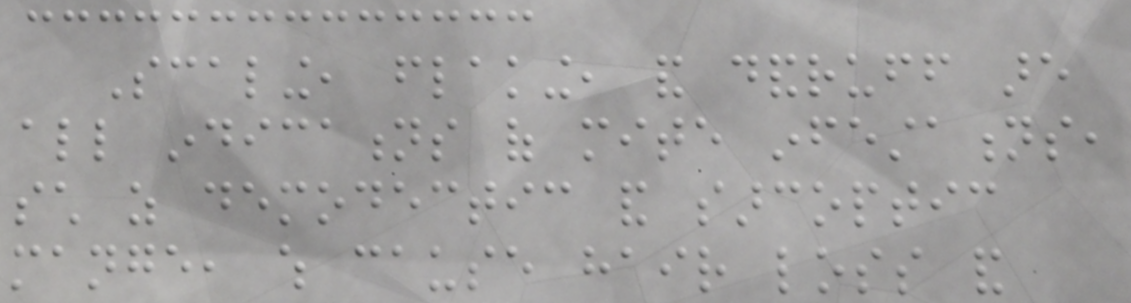Scaling, flaking, and dandruff are
all indications of mite infestations,
such as demodectic and sarcoptic
mange, which cause hair loss and
